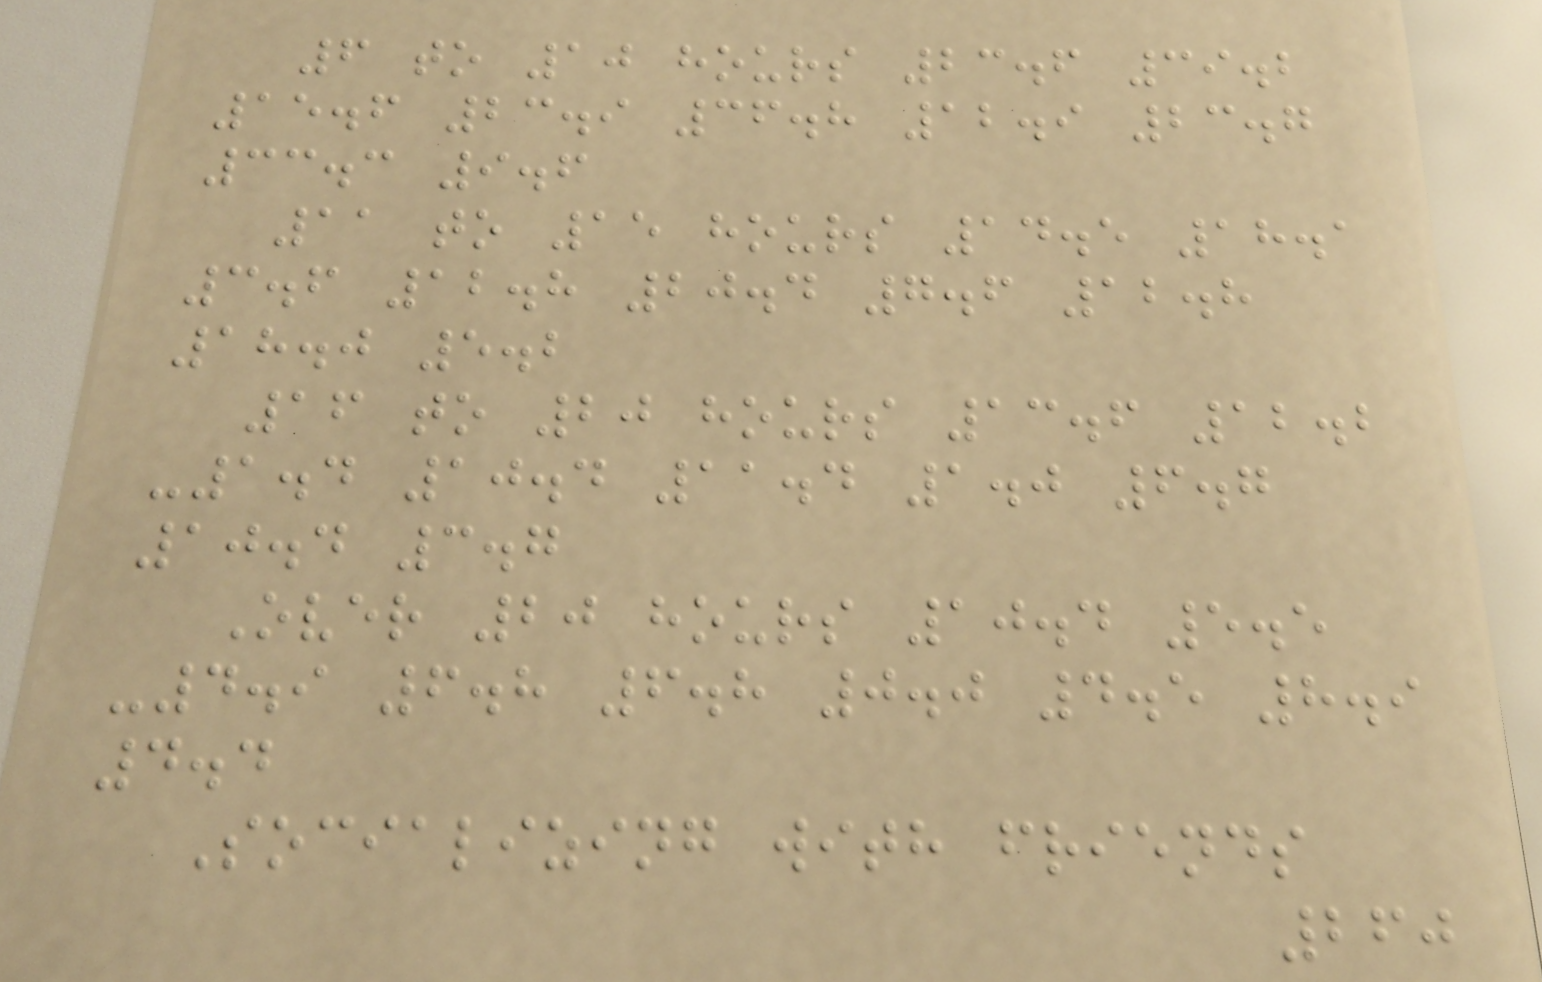6 to 10 hours 23.6 39.2
15.6 23.9 36.8 12.9 23.7
33.3 9.6
11 to 15 hours 14.5 18.1
3.6 12.8 20.4 7.6 12.8
18.0 5.2
16 to 20 hours 13.6 12.2
-1.4 10.4 11.4 1.0 6.7
10.4 3.7
Over 20 hours 10.4 5.5
-4.9 6.8 6.8 0.0 4.5 8.9
4.4
Socializing with friends
260
